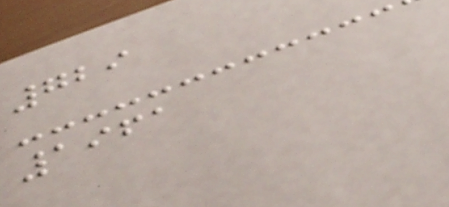729
1961
